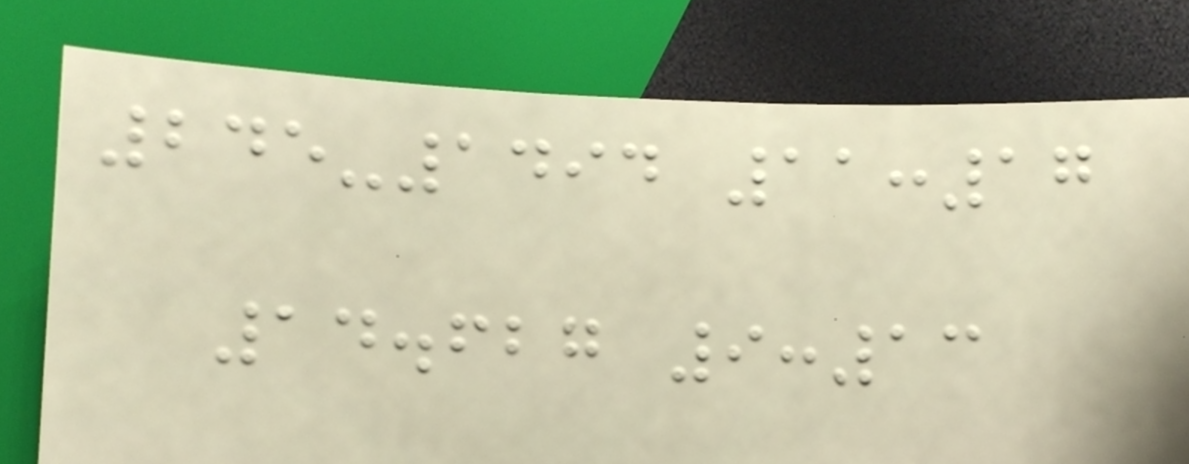245-1494 11:17
14.627 9:13
